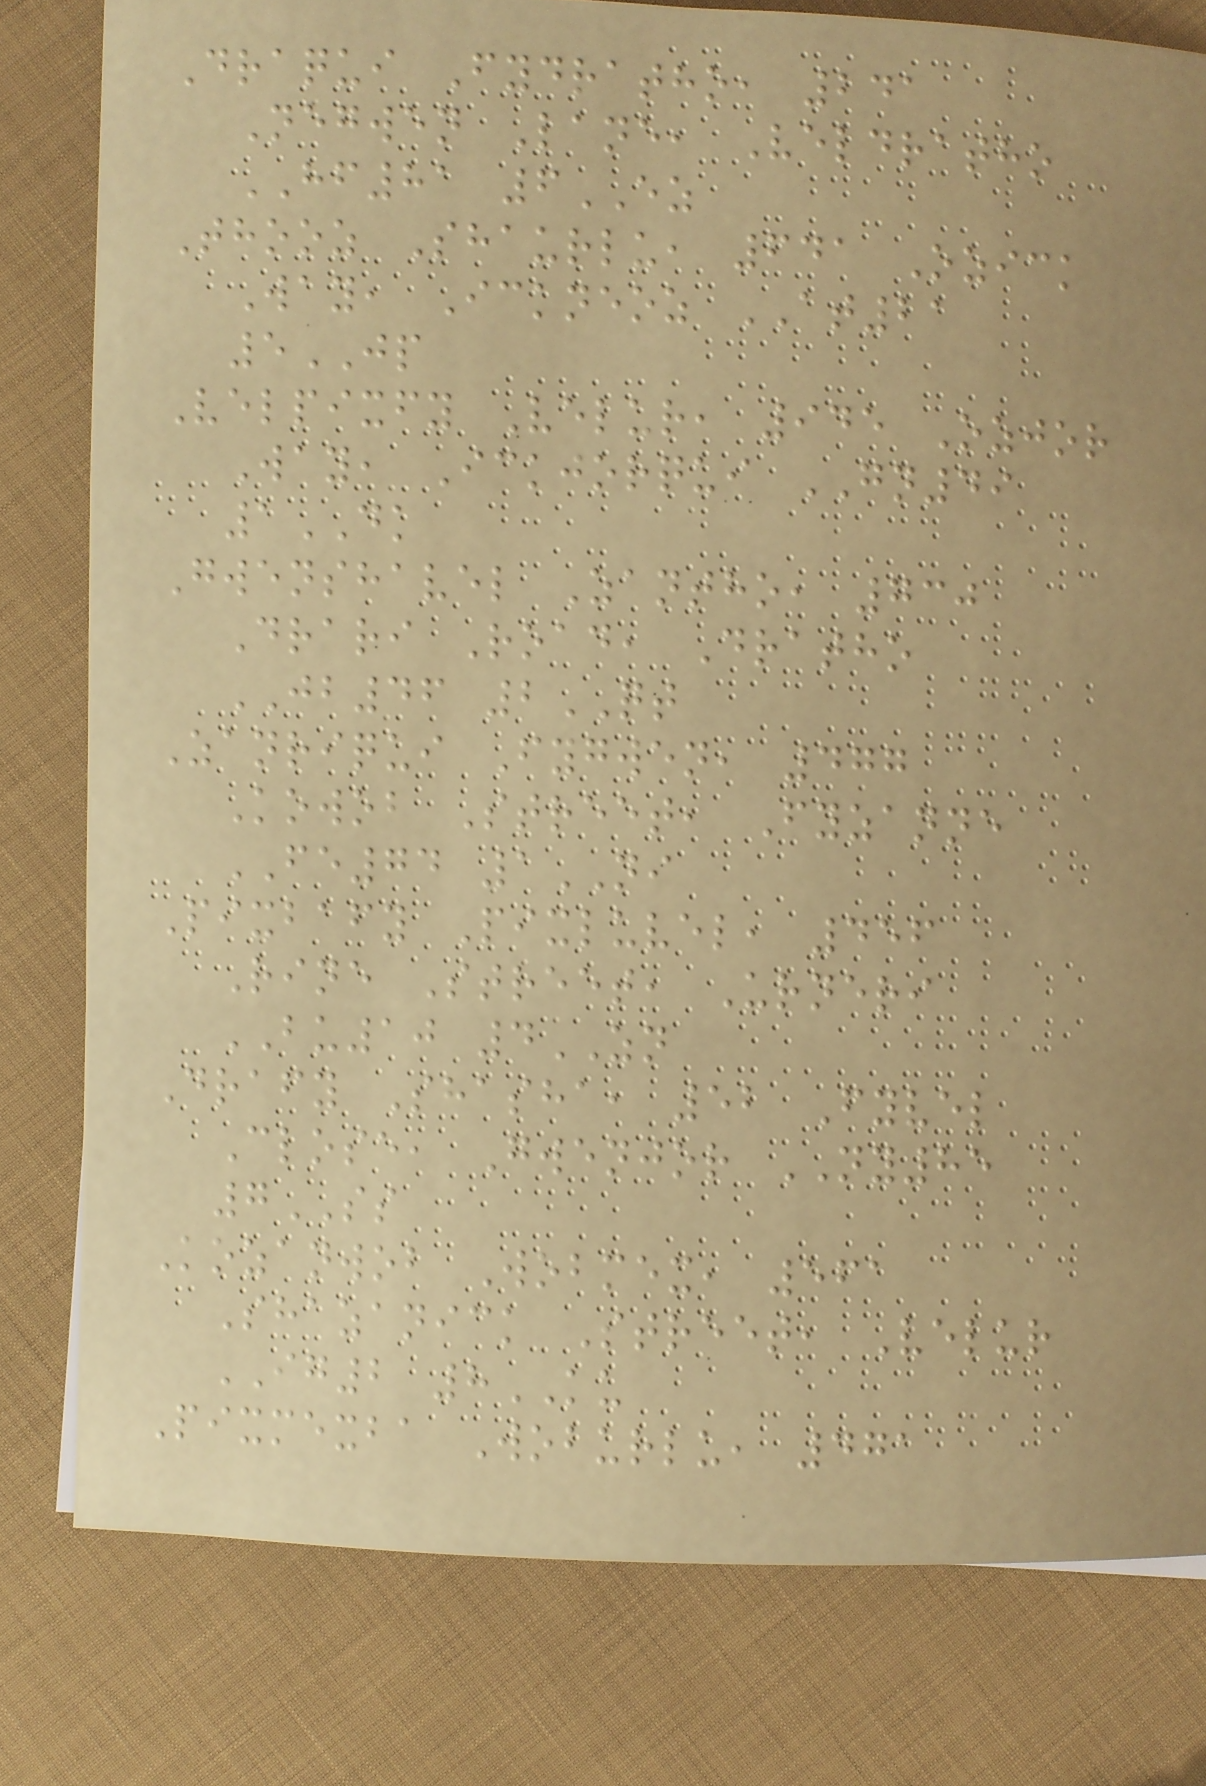Draqui Fydratho, 241
Negwen Lane, Veldratho
HF81 6EZ
Thooz Shaurlu, 641 Ozick
Way, Ickneoz AT21
5JP
Velpixfy Velur, 945 Ozjor
Way, Ickjorqui GN49
1DK
Gwenshavel Zantho, 730
Drari Road, Dratho
JB46 2QT
Zanriqui Fygwen, 477
Kowob Street, Fyzanne
FE74 1NI
Pixbafy Pixluvel, 456
Rine Street, Urneri
BU10 4ZN
Drafy Shasha, 52 Fyvel
Close, Gwenjor NY85
7SS
Kozanwob Wobmex, 561
Shazanick Street, Velur
IG2 8KU
Pixmexba Woburlu, 471
